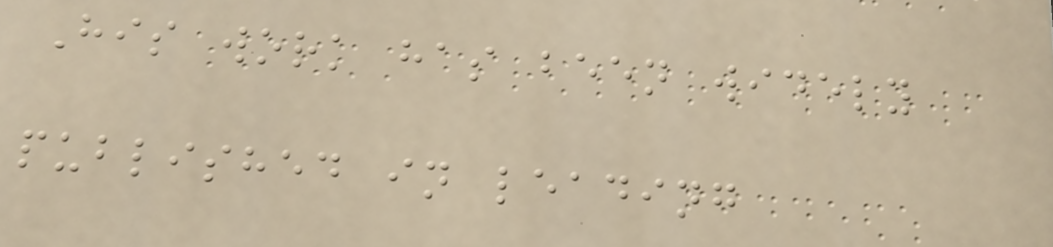His work has been widely
published in leading
